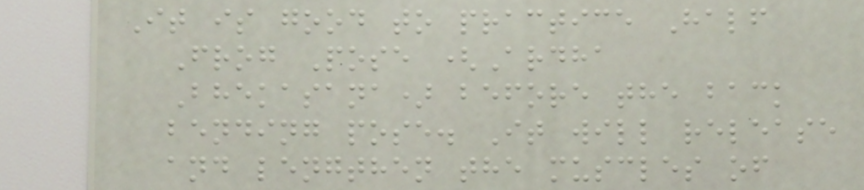It is good to practice Half
Frog Pose (Ardha
Bhekasana) before the back
bending pose. It will release
and lengthen the muscles of
